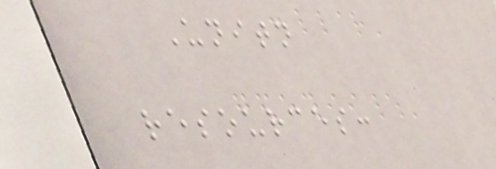Unitn
resources:
